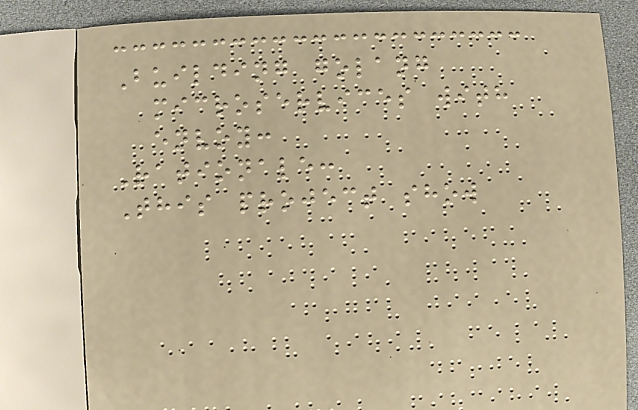Building golang
microservices with
envoy:
Rationale:
This project show
